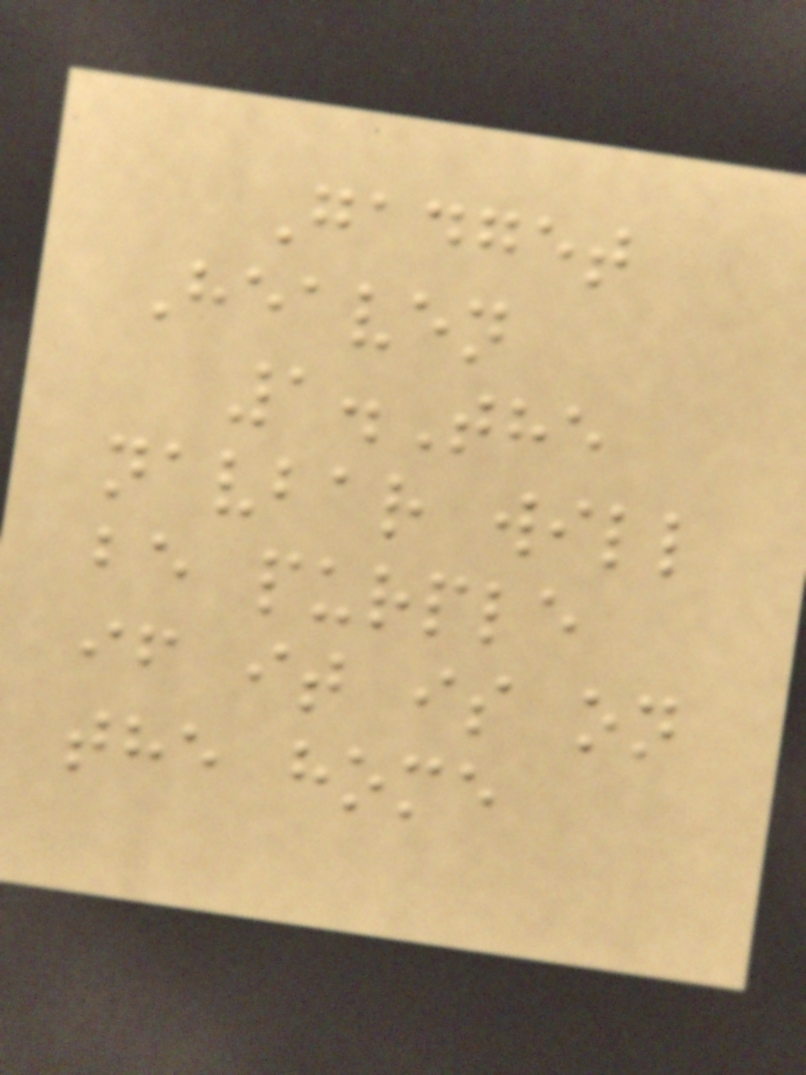Gadget
Heaven
1.The
navbar will
be purple
if it is on
the home
